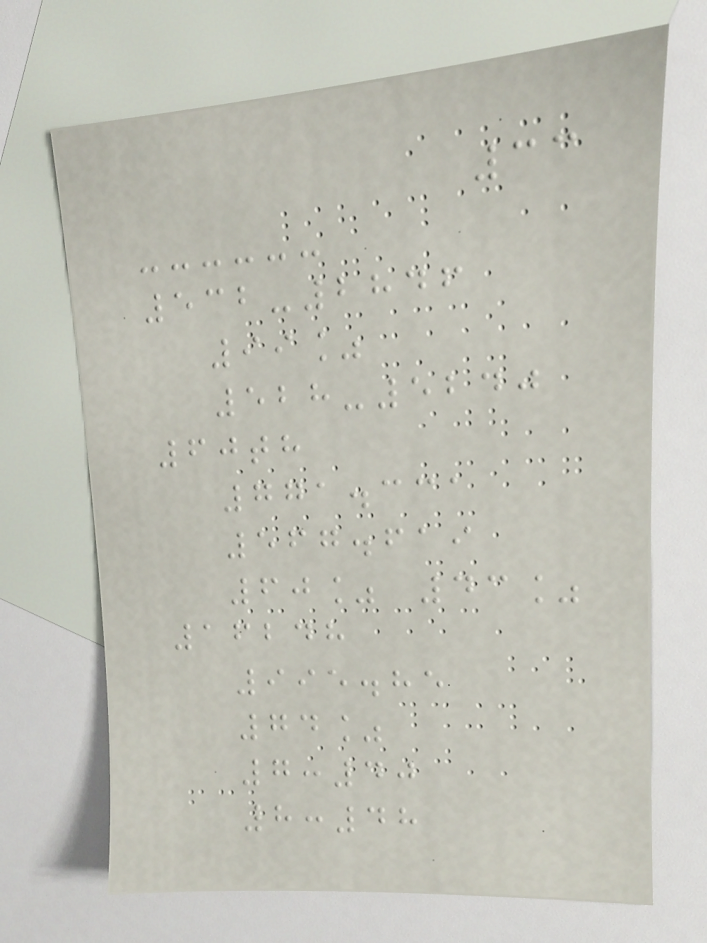33
532-2846
99%
528-5240
60th
771.331
567.619
60% 43%
16248
995.85
74%
7:40
8:48
